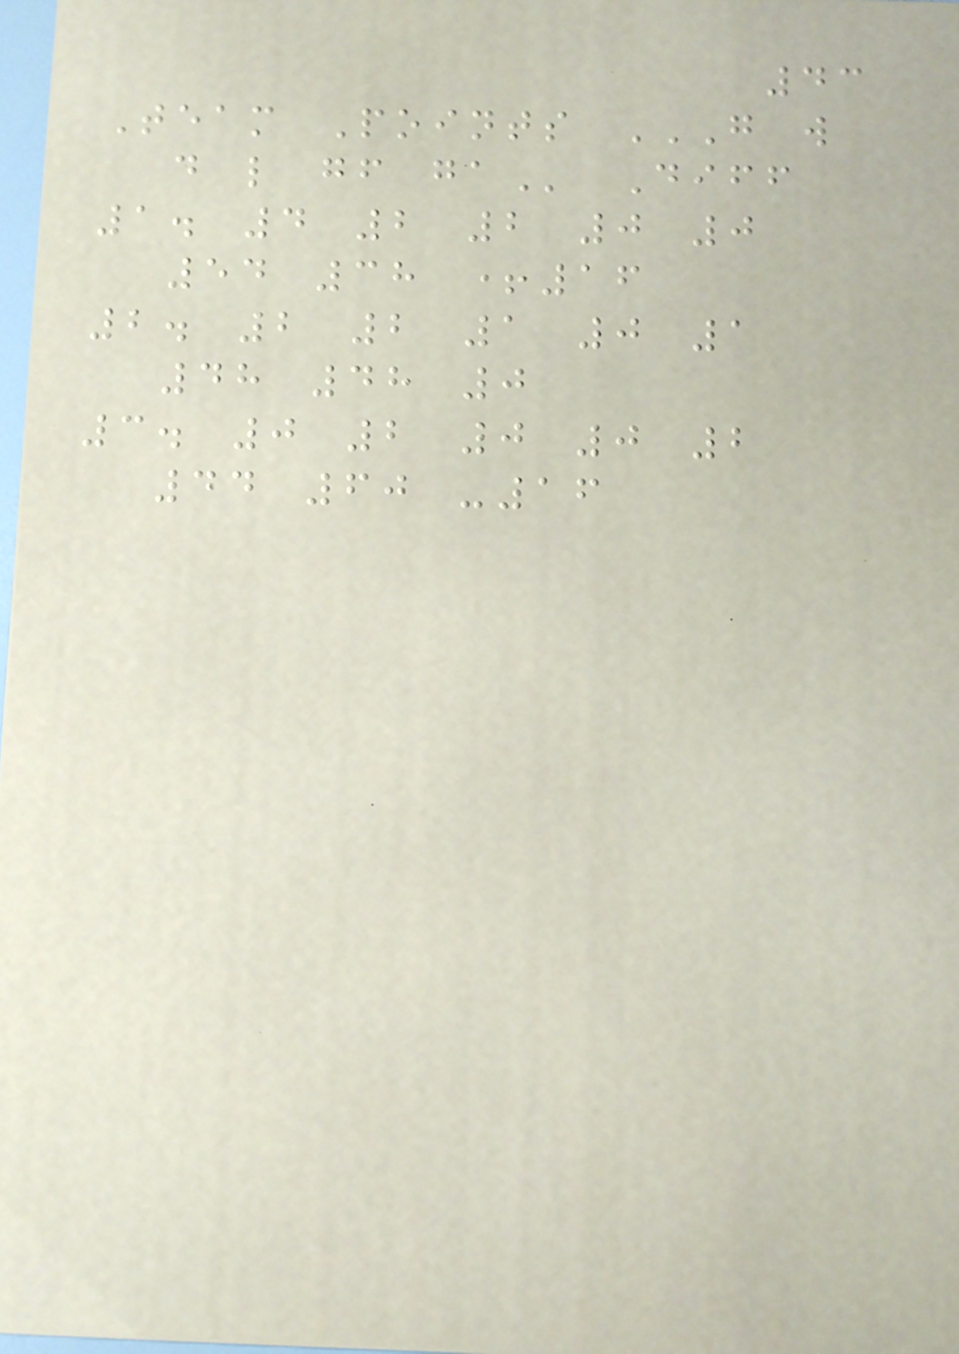43
Team Points G W
D L GF GA Diff
1. 4 2 2 0 0
54 38 +16
2. 2 2 1 0 1
48 48 0
3. 0 2 0 0 2
44 60 -16
